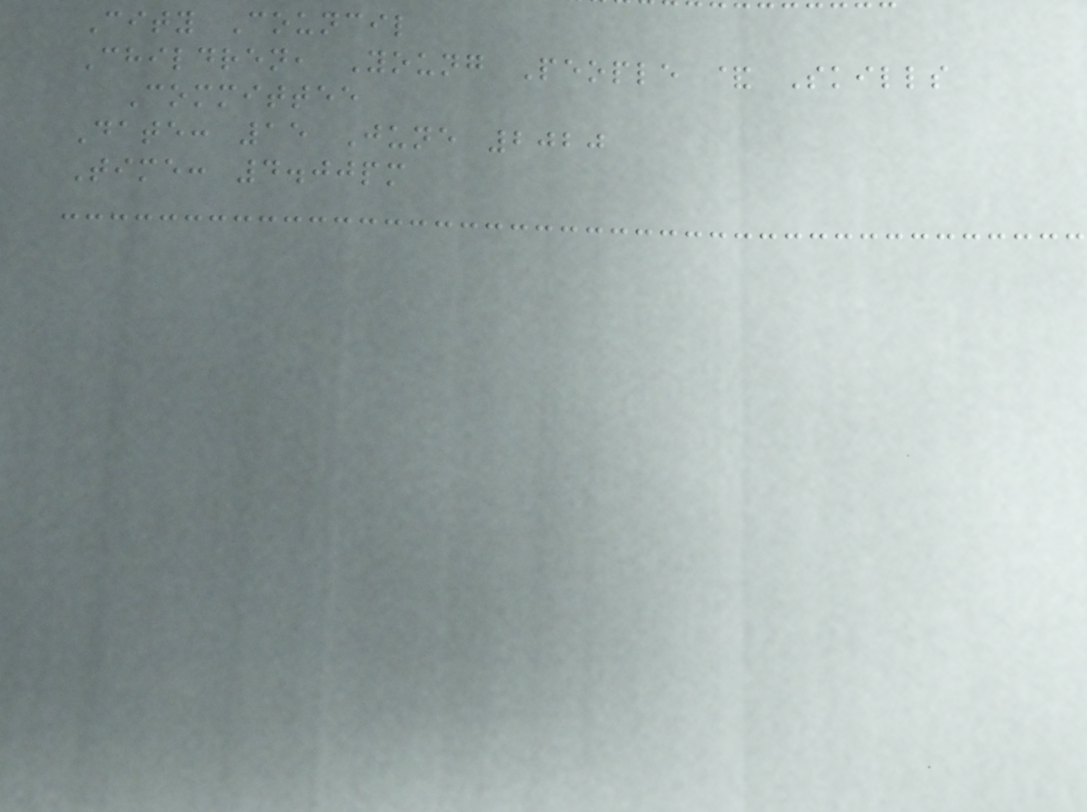City Council
Children, Young People & Skills
Committee
Date: 15 June 2020
Time: 4.00pm
